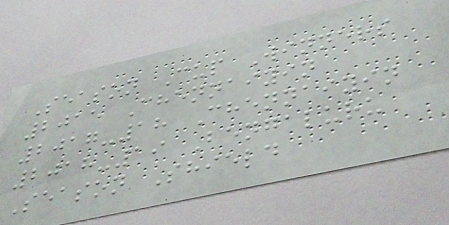Season Cup Winners
2015 Chennaiyin
2017-18 Chennaiyin
2018-19 Bengaluru
Season Shield
